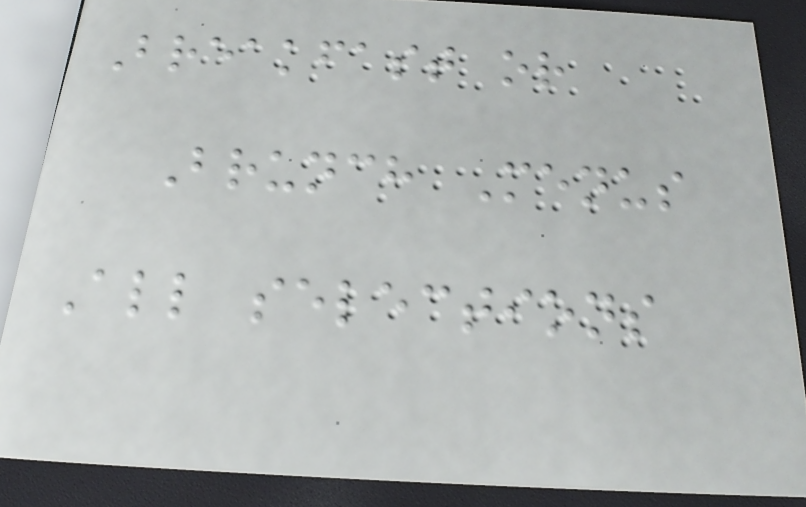Breakfast or
Brunch Menus
All selections
